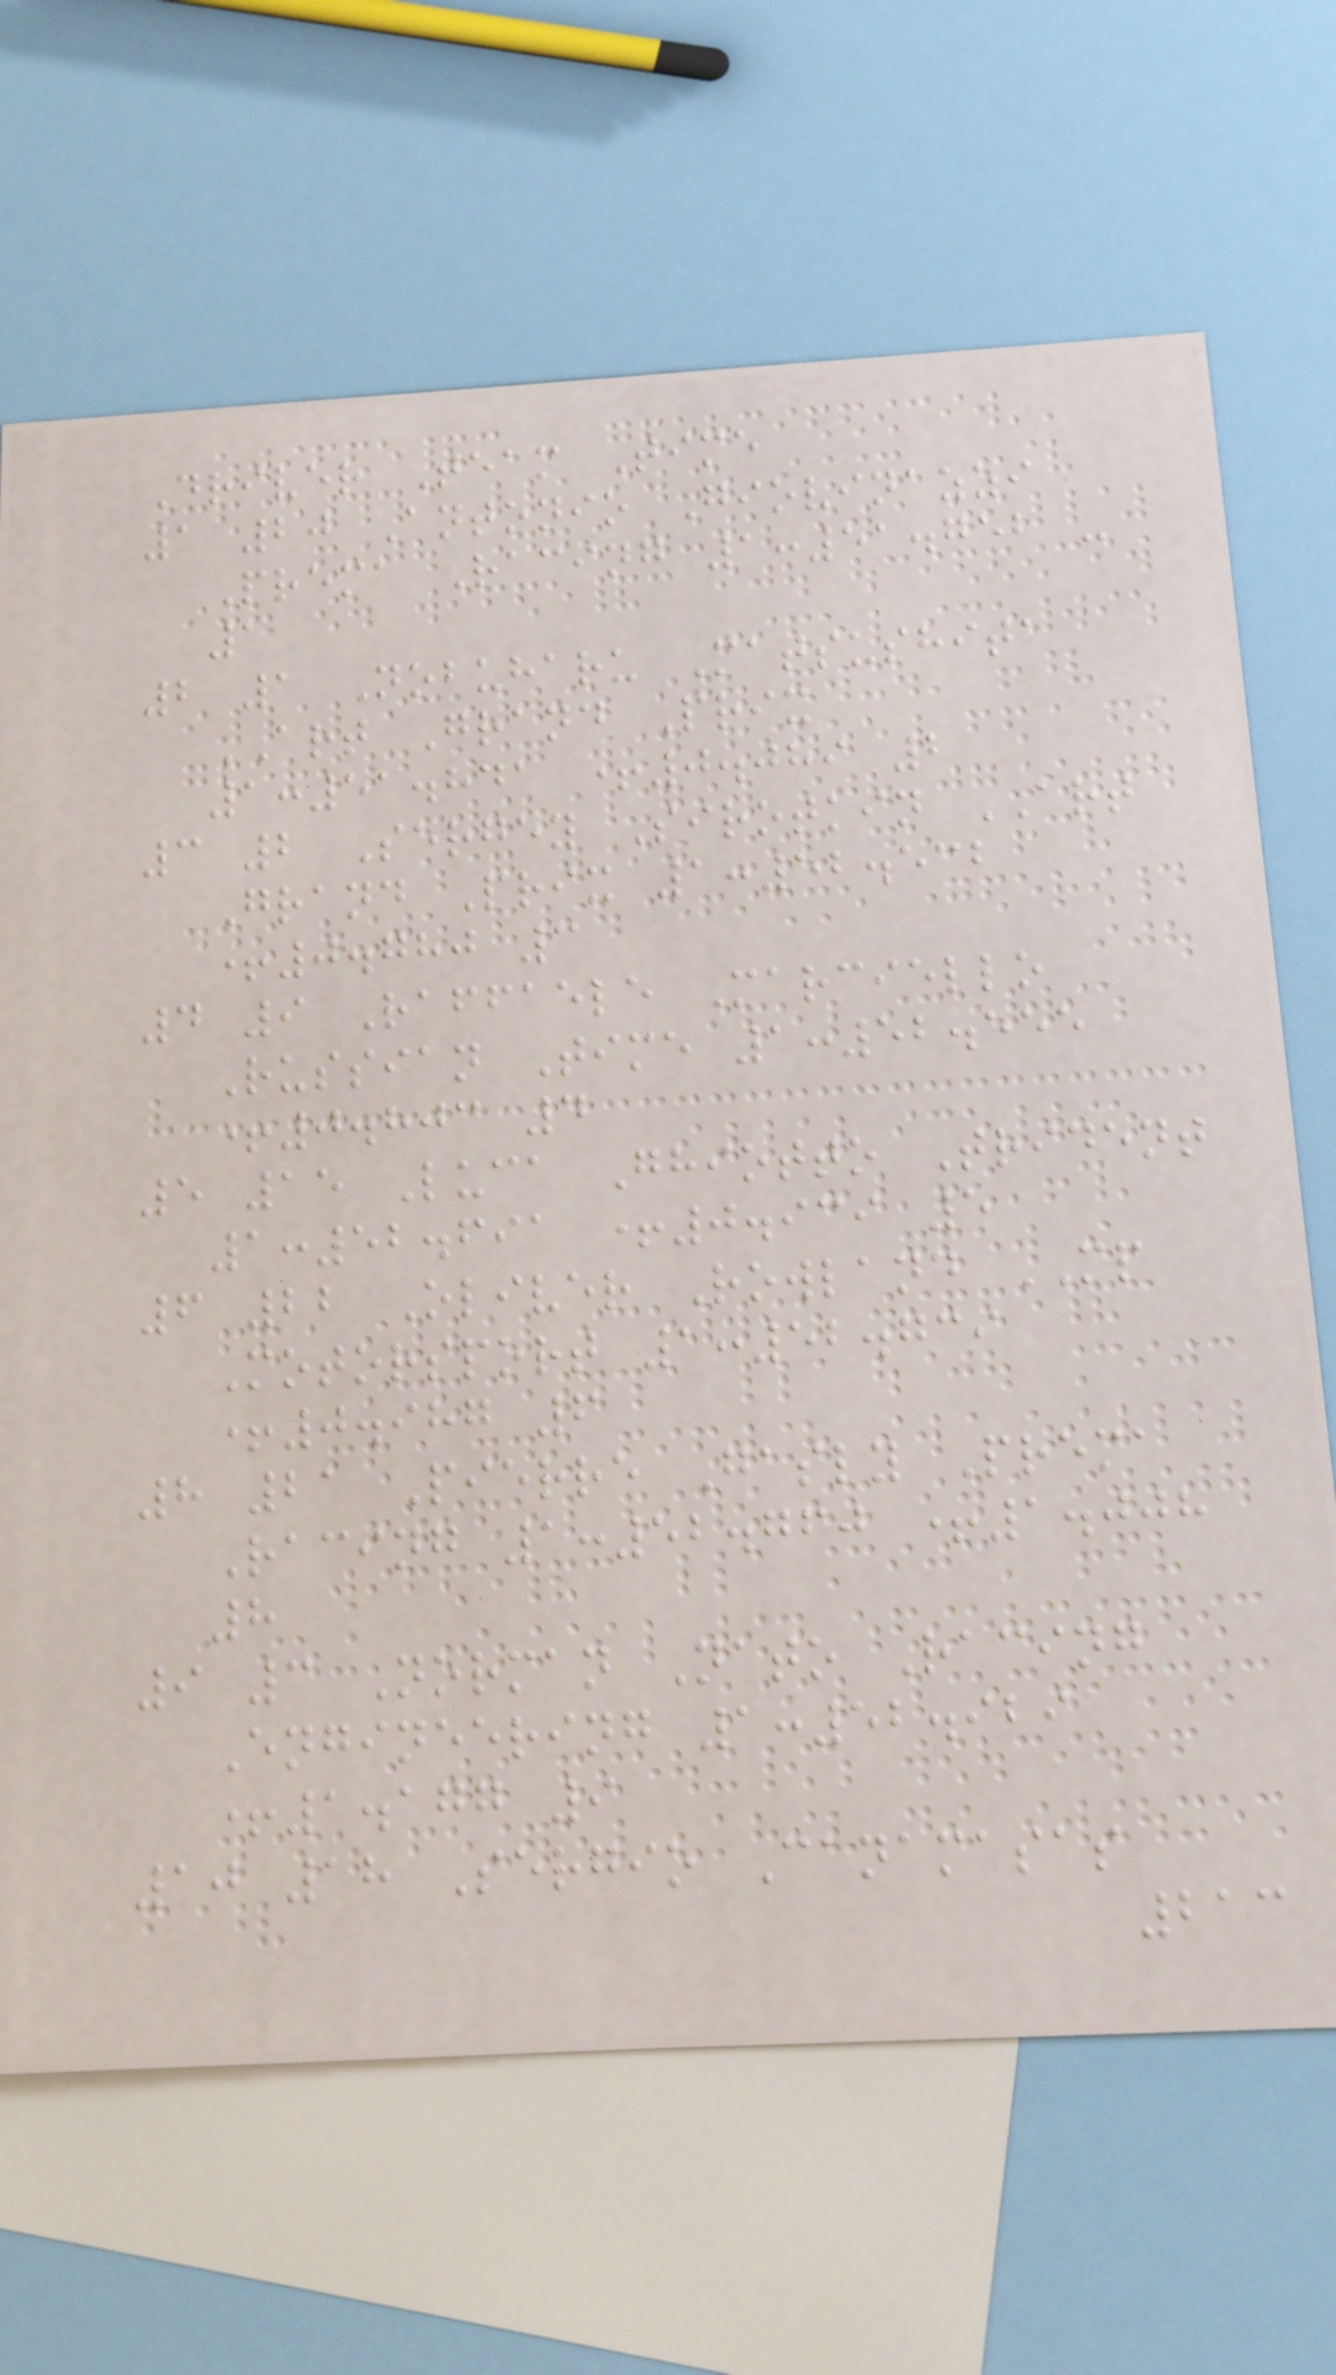Driver Team Time
1 20 Antonio Giovinazzi
Prema Racing 1:51.752 -
1
2 1 Nobuharu Matsushita
ART Grand Prix
1:51.841 +0.089 2
3 2 Sergey Sirotkin ART
Grand Prix 1:52.532
+0.780 3
4 9 Raffaele Marciello
Russian Time 1:52.555
+0.803 4
5 15 Luca Ghiotto Trident
1:52.691 +0.939 5
6 22 Oliver Rowland MP
Motorsport 1:52.739
+0.987 6
8 21 Pierre Gasly Prema
Racing 1:52.760 +1.008
8
9 3 Norman Nato Racing
Engineering 1:52.929
+1.177 9
10 18 Sergio Canamasas
213
